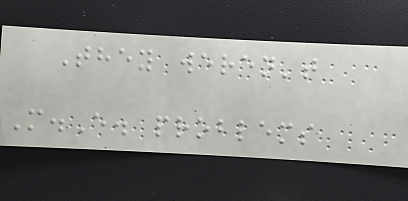They weren't
M.E. problems
